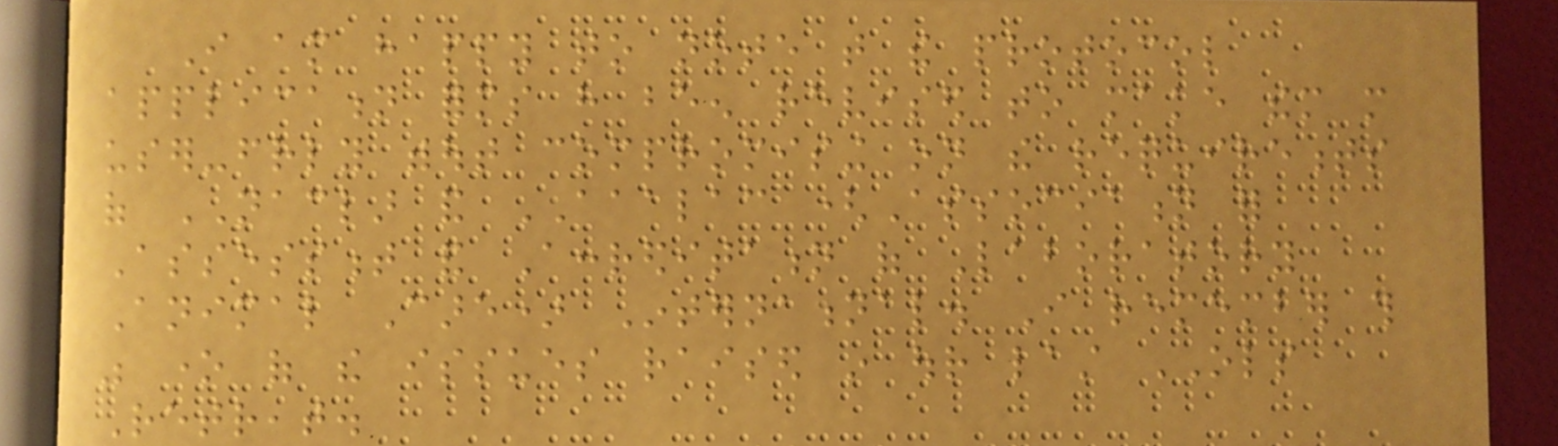I am happy to note that the protocol
application forms have been revised to make them more
user-friendly without compromising on the requirements
of NACLAR and AAALAC (Association for
Assessment and Accreditation of Laboratory
Animal Care) International. I remember this
was one of the issues raised in our last OLS
Retreat.
